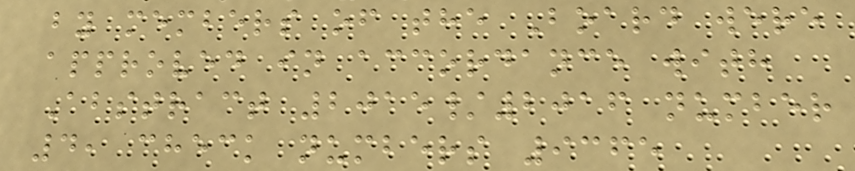by members of the Board were
approved in accordance with
Abstract 2015/2016 number
4, check numbers 9365
